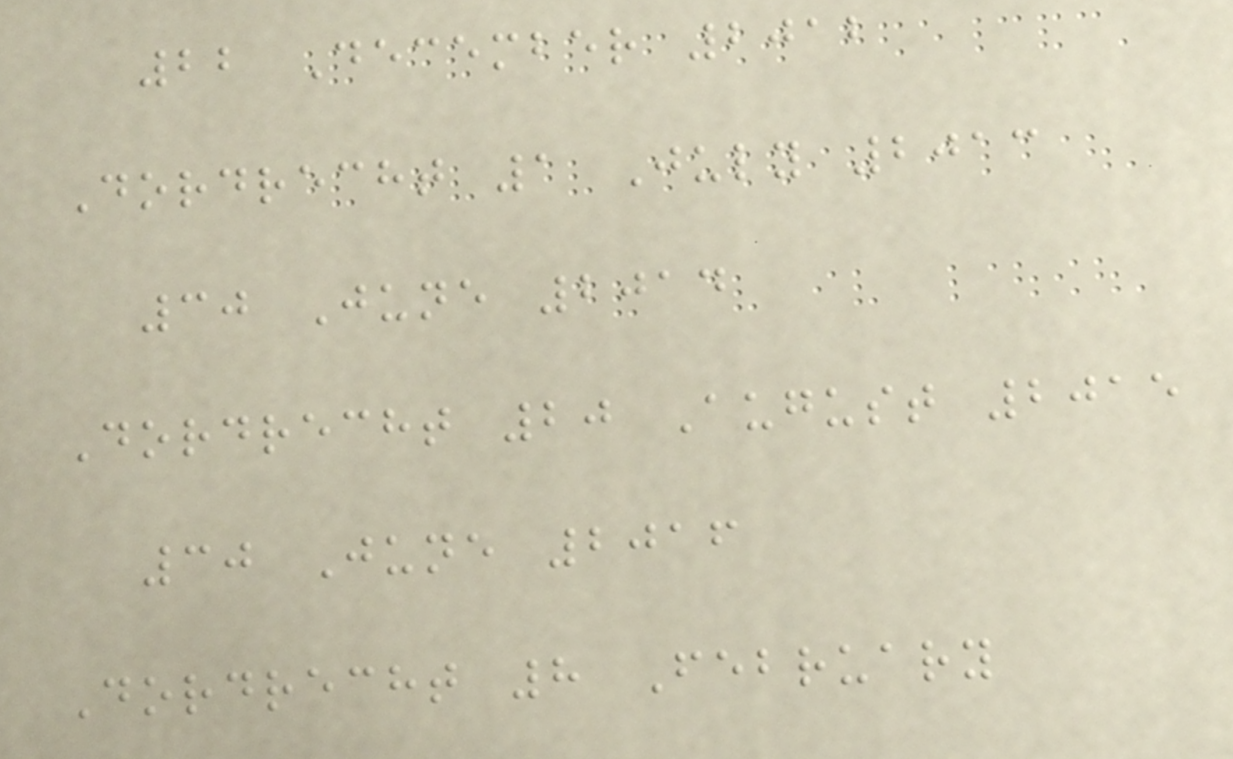22 December 2012
Dordrecht 1 July 2013
30 June 2014
Dordrecht 20 August 2015
30 June 2016
Dordrecht 8 February
